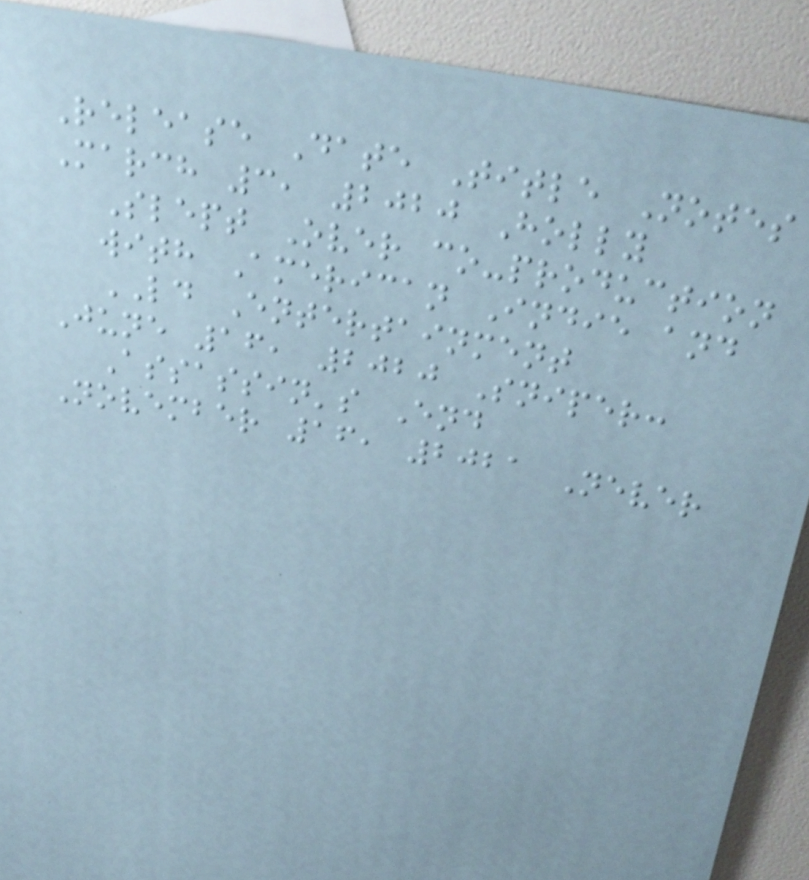Release Date Title Notes
March 3, 2020 Holly
Slept Over co-production
with American Indie and
LD Entertainment
June 16, 2020 Sniper:
Assassin's End
November 16, 2021 Never
